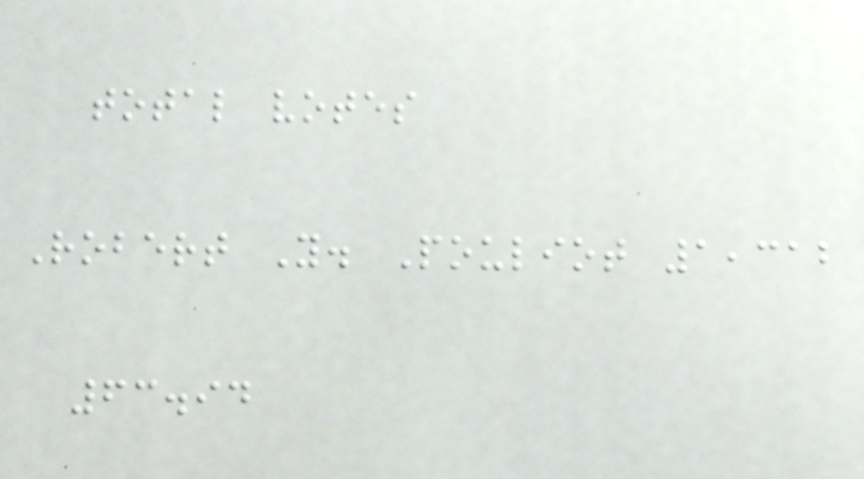total votes
Robert Y. Pouliot 1,312
63.94
